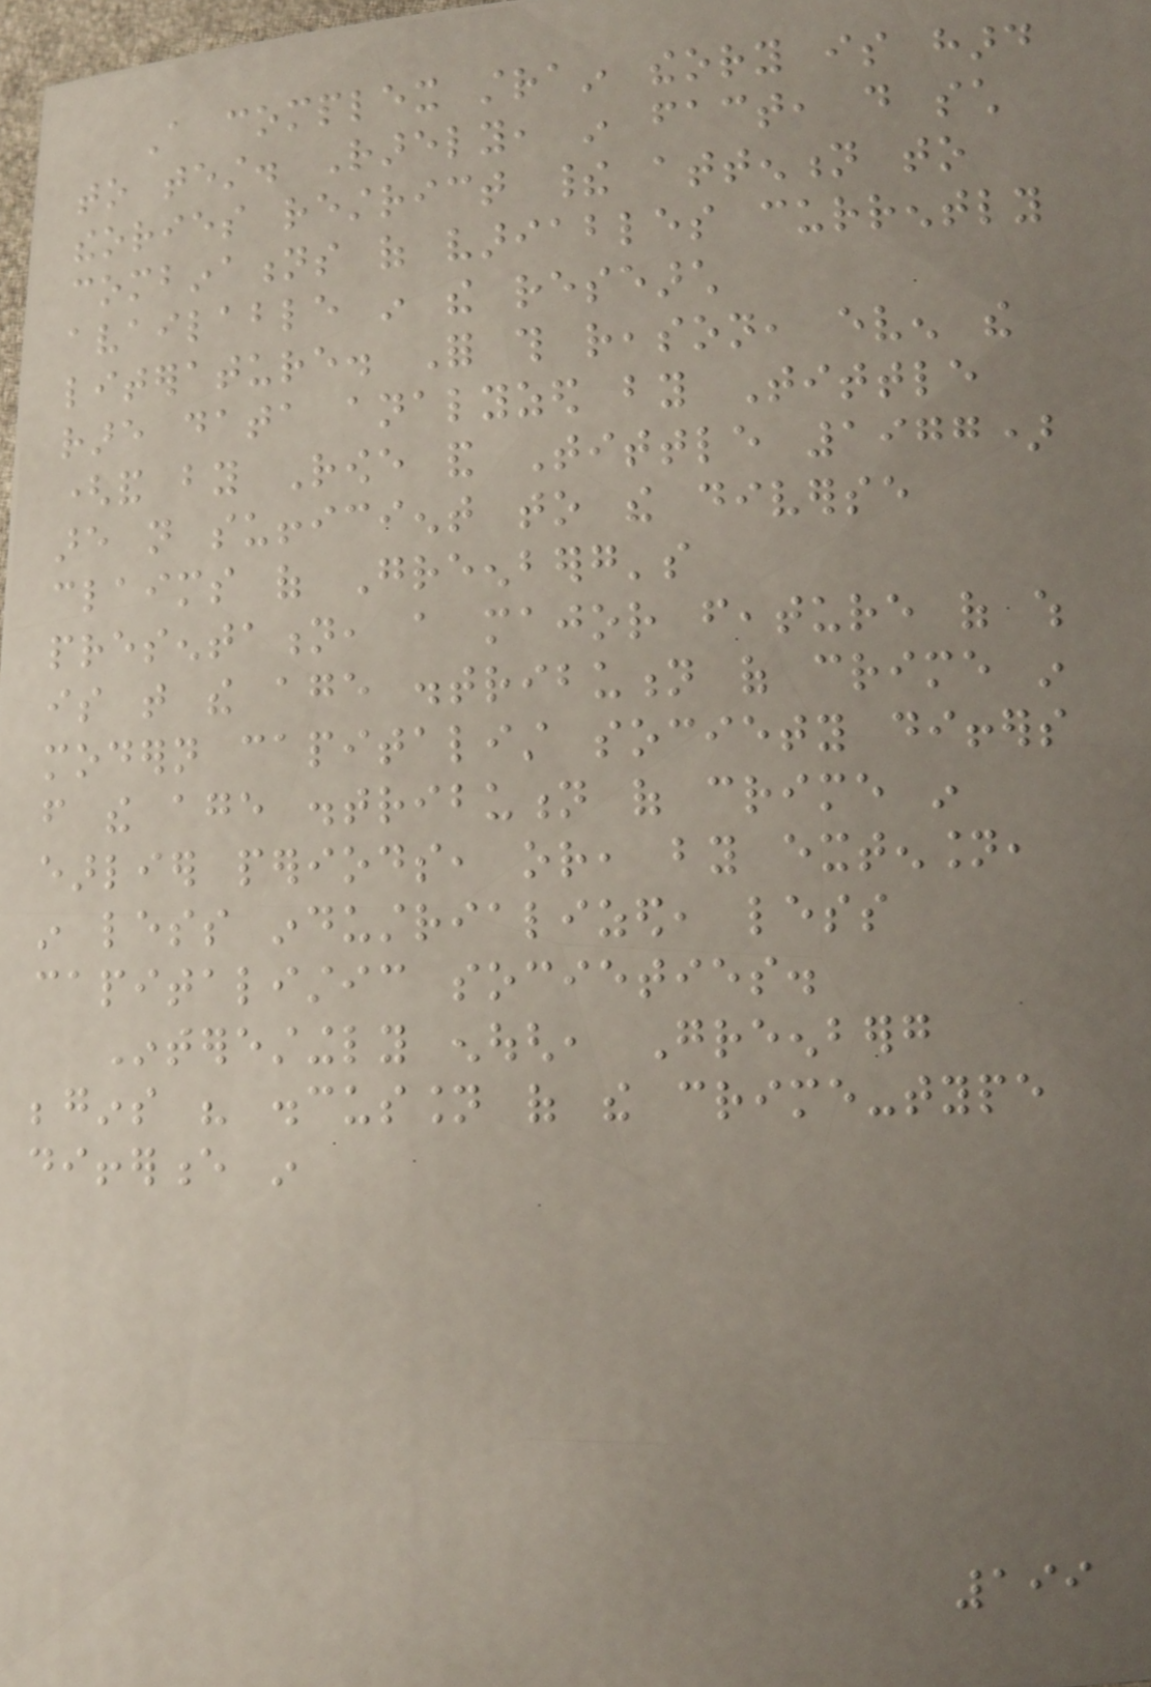A complex strain theory is hard
to test. Rarely, in fact, do such
theories restrict their attention to
combinations of variables currently
available in the research
literature. For this reason, even the
rare data analyzed by Tittle
(and by Rowe and Tittle 1977)
are not sufficient to the diverse
claims of Greenberg's
presentation, a major feature of which
is that the age distribution of crime in
modern capitalist society differs
from the age distribution of crime in
earlier periods, or, by extension,
in less industrialized, less
capitalistic societies.
Interestingly enough, Greenberg
begins his discussion of the crime-type
difference in
199
